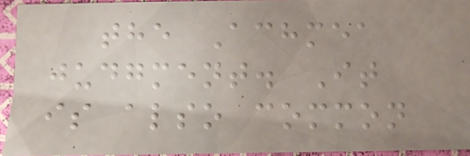the Achmea
judgment. It
is also common
